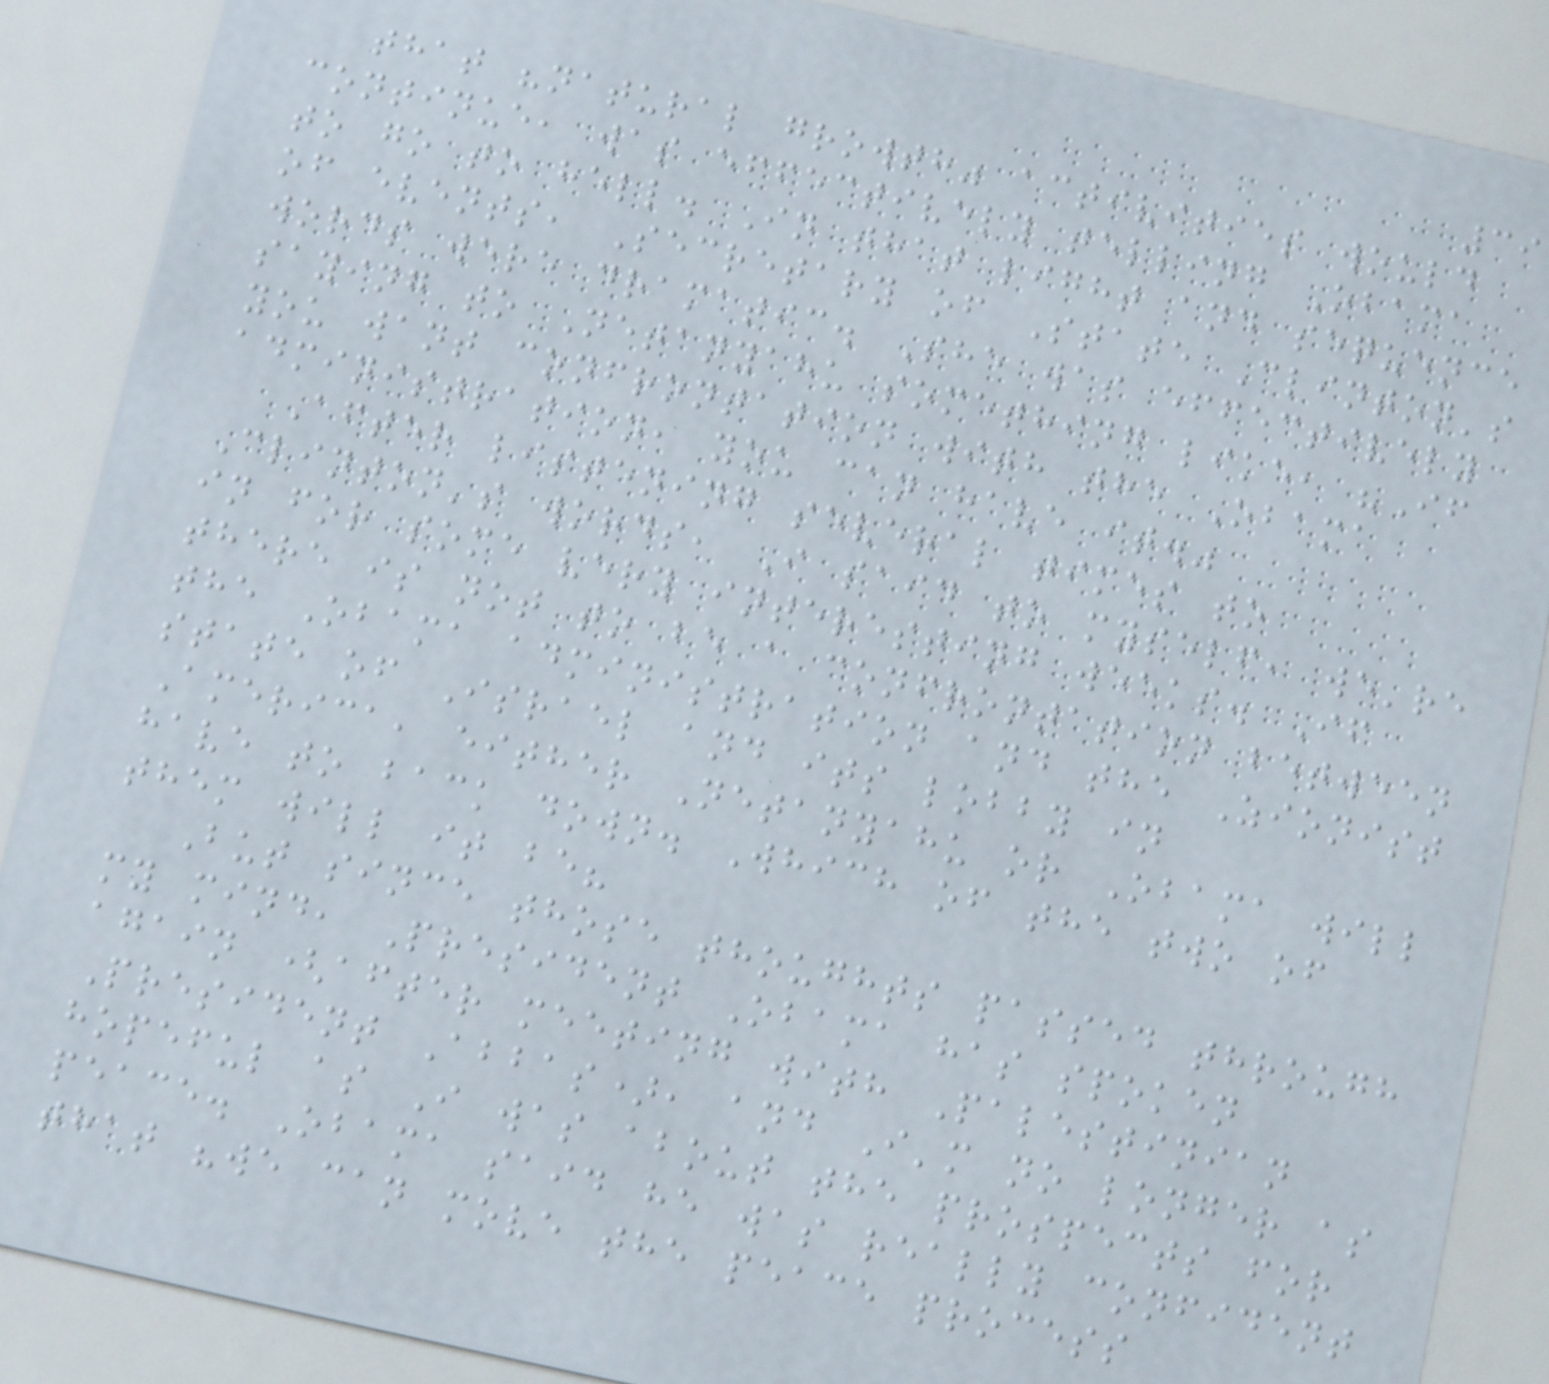39
that "natural growth" activities would
continue, was effectively telling Obama
to go to hell. In that light and sequence
of events, Secretary of State Clinton's
words were dramatic. She was effectively
saying to Netanyahu something like, "If
you want confrontation with the Obama
administration, you can have it."
After listening several times to
Clinton's words, I said to myself, we're
in for some very interesting weeks. If
there is not to be a confrontation between
the Obama administration and the Zionist
state of Israel and its lobby in
America, either Netanyahu or Obama will
have to back down. Which of the two of
them will it be?
But since those thoughts passed through
my mind, President Obama has spoken
again (after meeting with Palestinian
President Abbas), and I'm no longer as
hopeful as I was about the prospects for
peace. Obama said he was really confident
that "we can move the peace process
